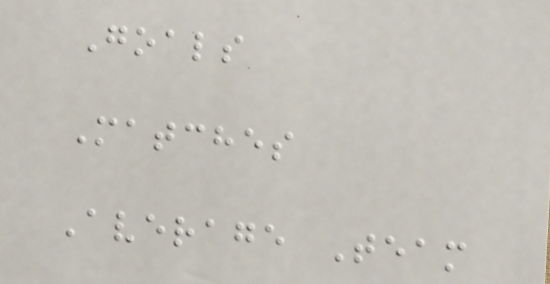Goals
Matches
Average Team
